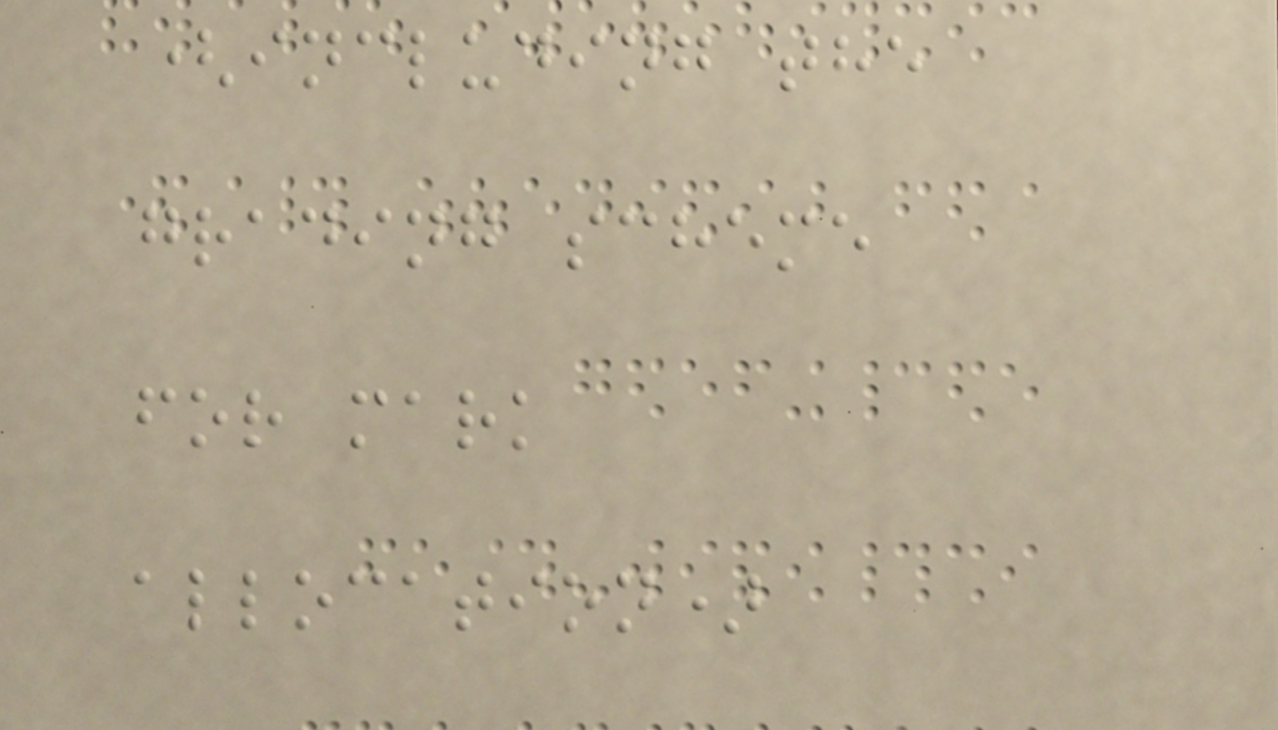(including the
grading scheme
for mark
allocation)
